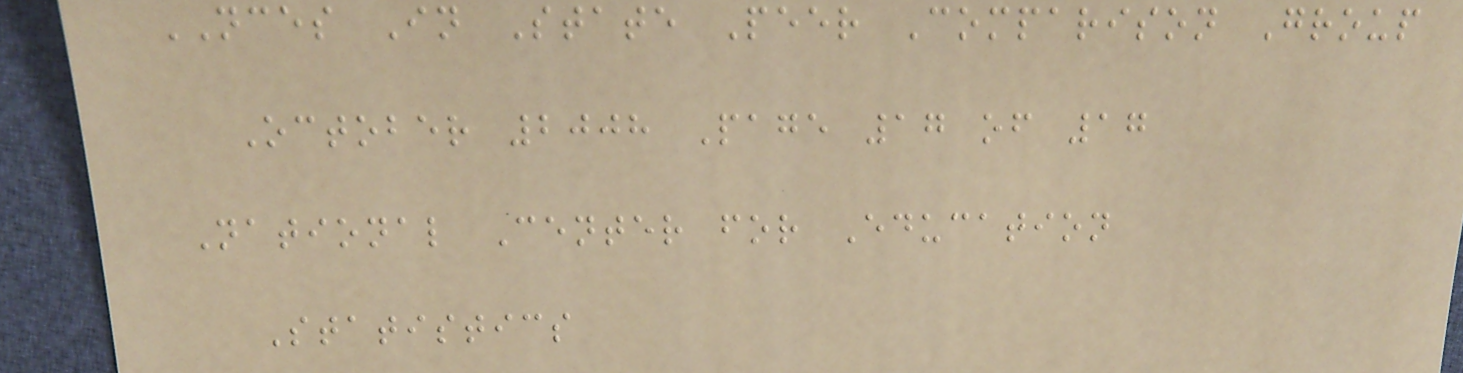NCES In State Peer Comparison Group
October 2008 Page 17 of 17
National Center for Education
Statistics
